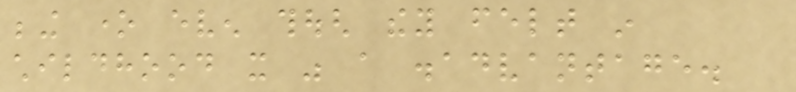being one even though they felt in
childhood it was a disadvantage.
